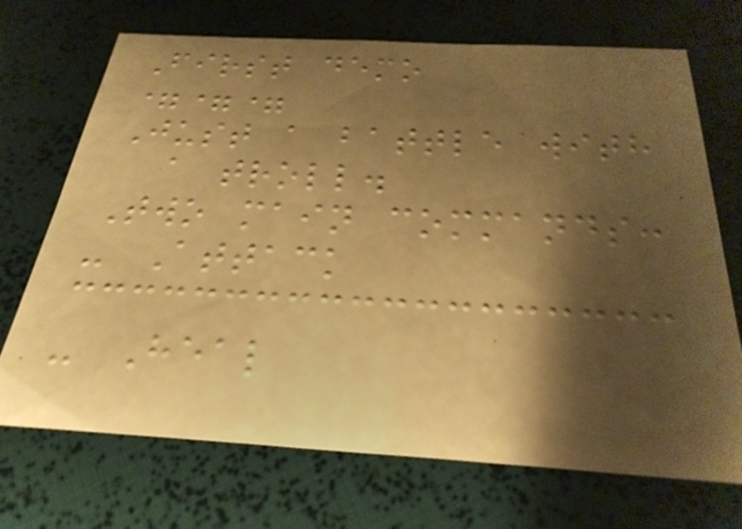First demo
===
Just a battle with
a troll.
Two main commands:
- Attack
- Heal
